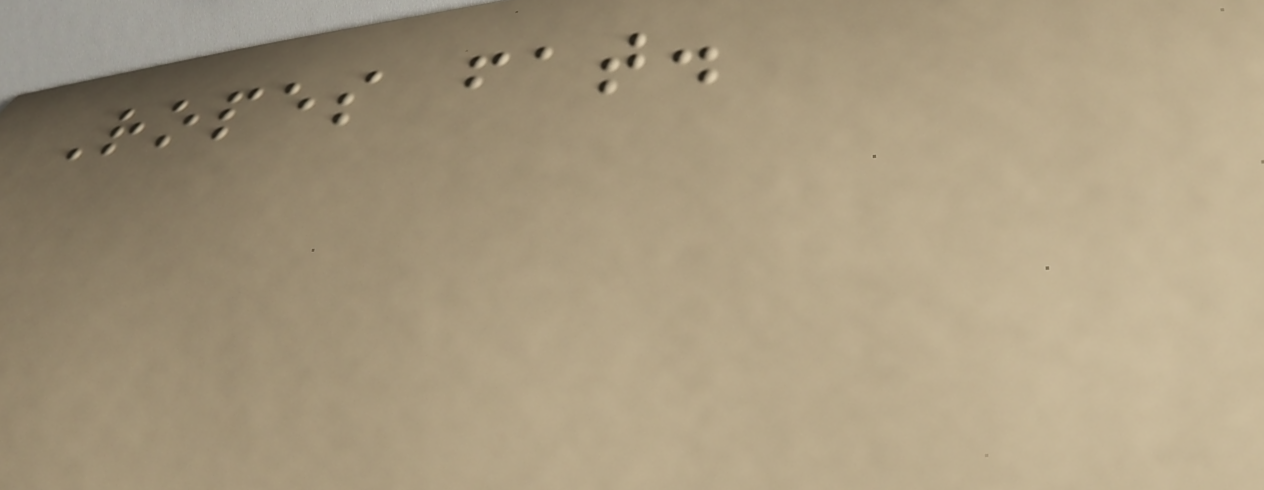Ropes fat.
